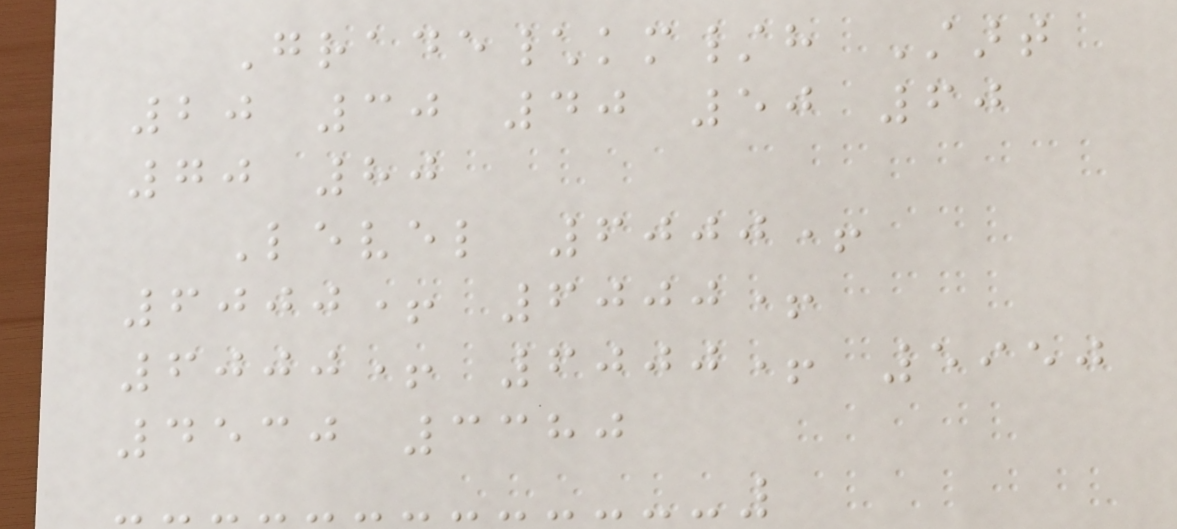Grade\km/h Start
20 30 40 50 60
70 80
Level 6000+
6000+ 6000+
6000+ 6000+ 5950
4530 3380
